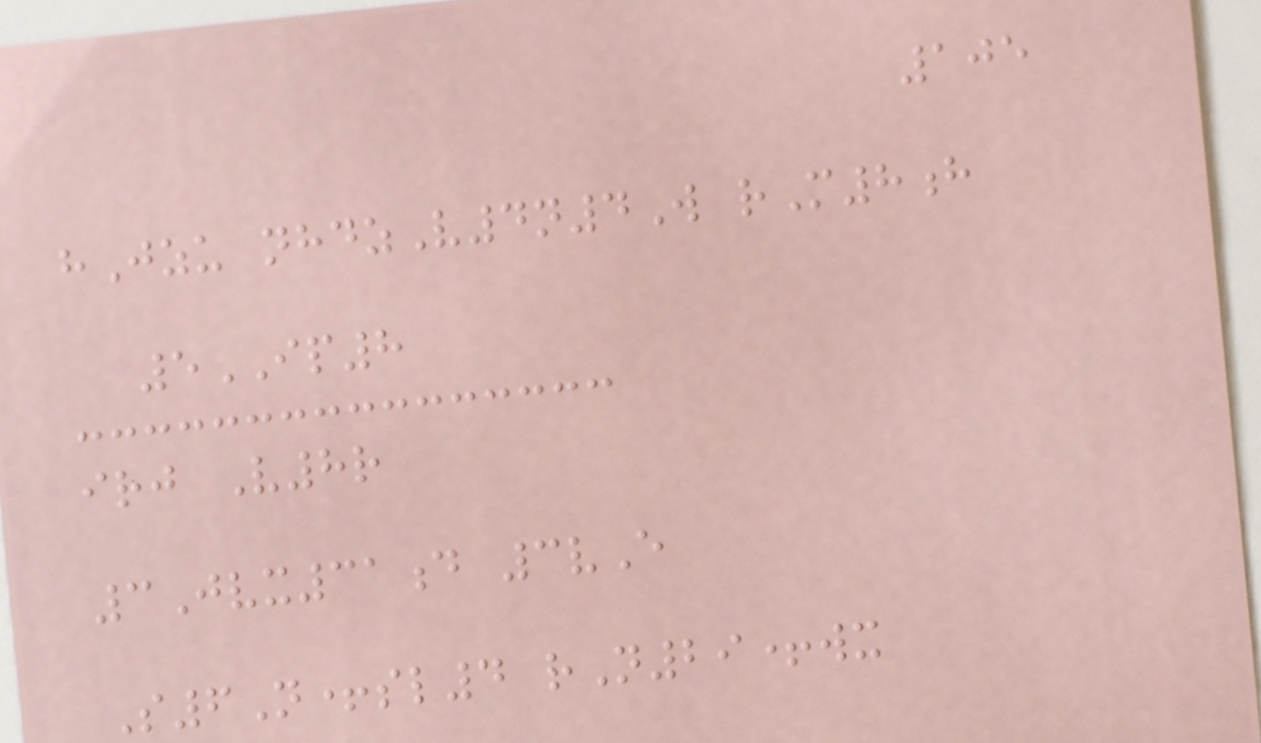105
hJzu nhdzV4n4W rM8h
5IP8
irj V8r
3Jvx31d 3vE
S6N+sl4 rN29+wx
